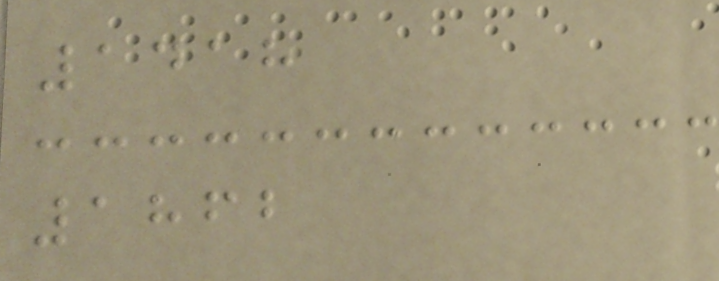1418
1862
